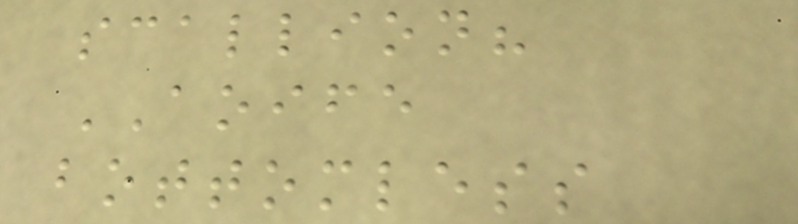scallion?
AOIFE
bottomless
